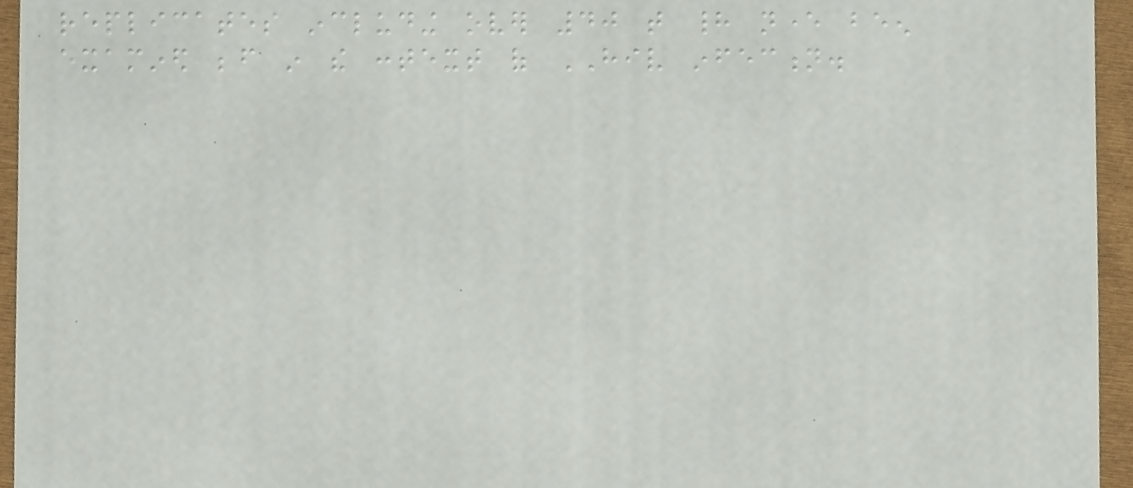replicates including over 40 that had never been
examined before in the context of HIV infection.
